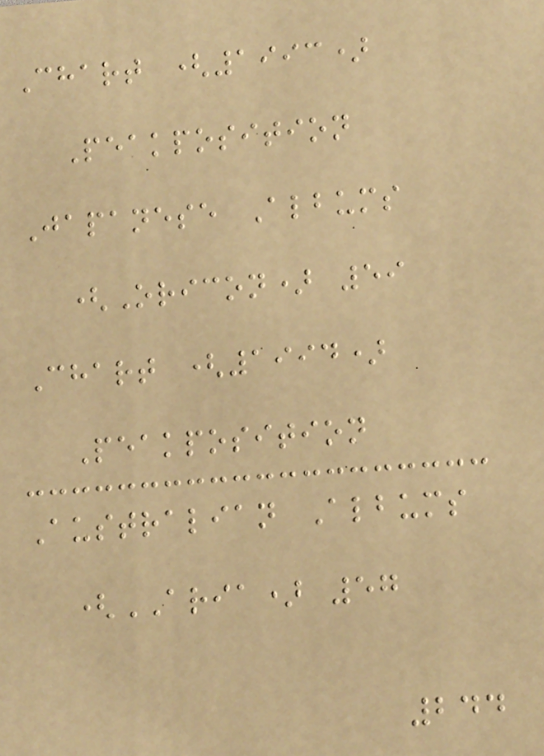Chart (1993)
Peakposition
Japanese Albums
(Oricon) 59
Chart (1994)
Peakposition
Australian Albums
(ARIA) 57
244
